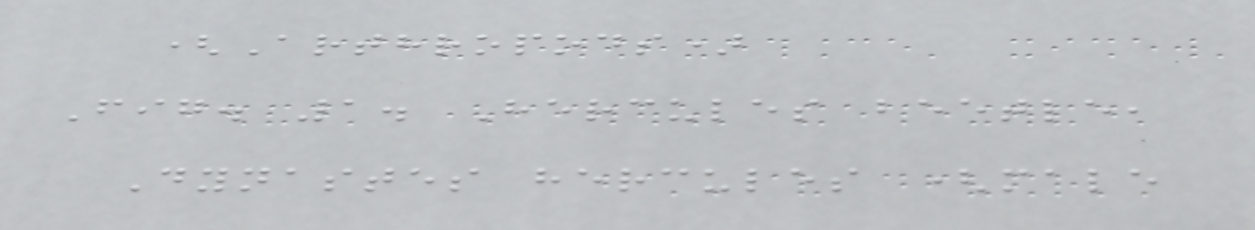(Arthropods)
Fig. 1. Hercules beetle,
Dynastes hercules (male
